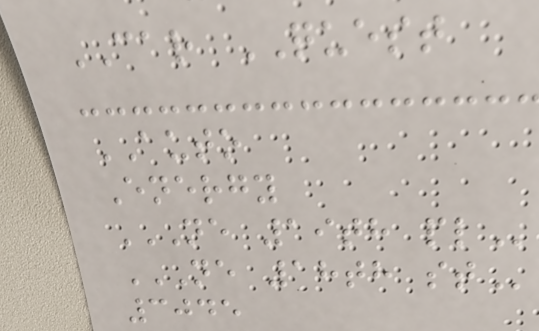CAR QUEST
AUTO
Energy
NE 19TH PL
NE 18TH ST
3045
